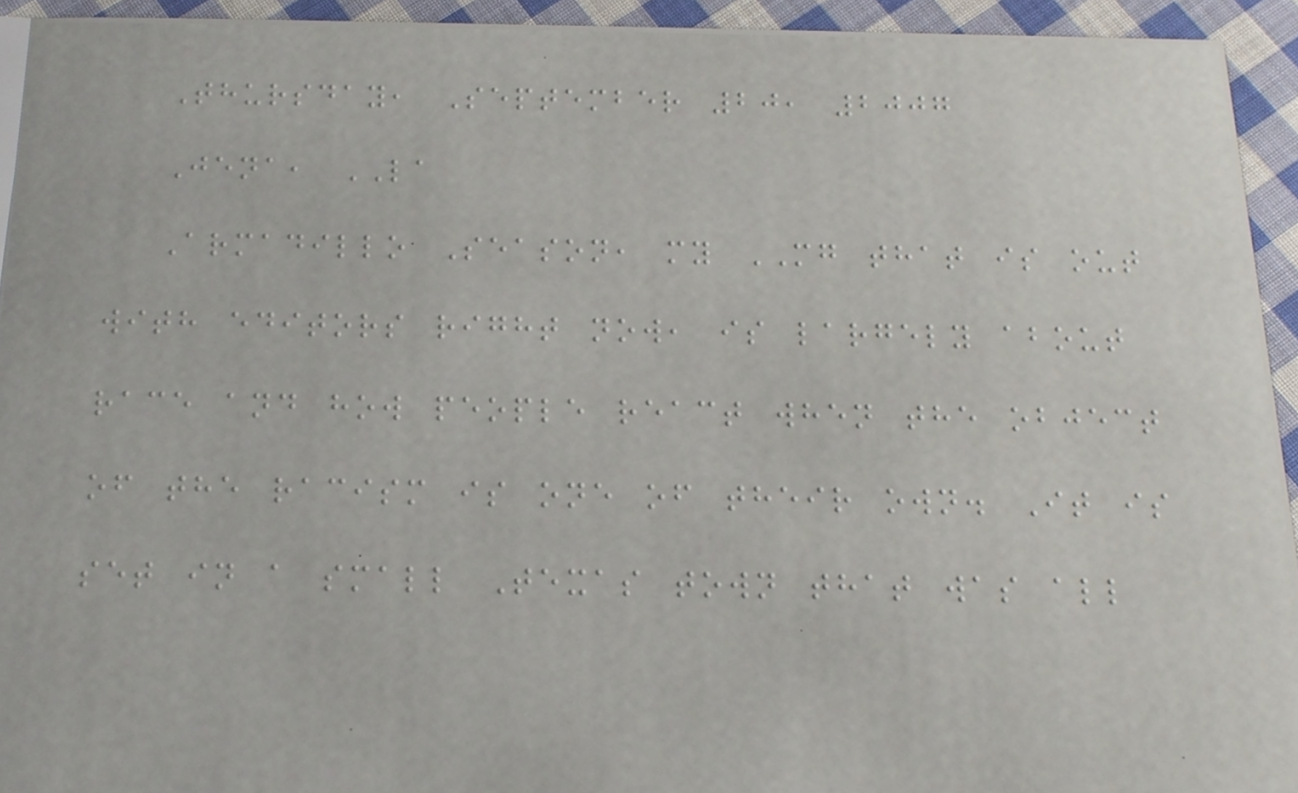Thursday, September 20, 2007
Jena, LA
Armadillo Season, my MG that is out
with editors right now, is largely about
race and how people react when the object
of the racism is one of their own. It is
set in a small Texas town that was all
